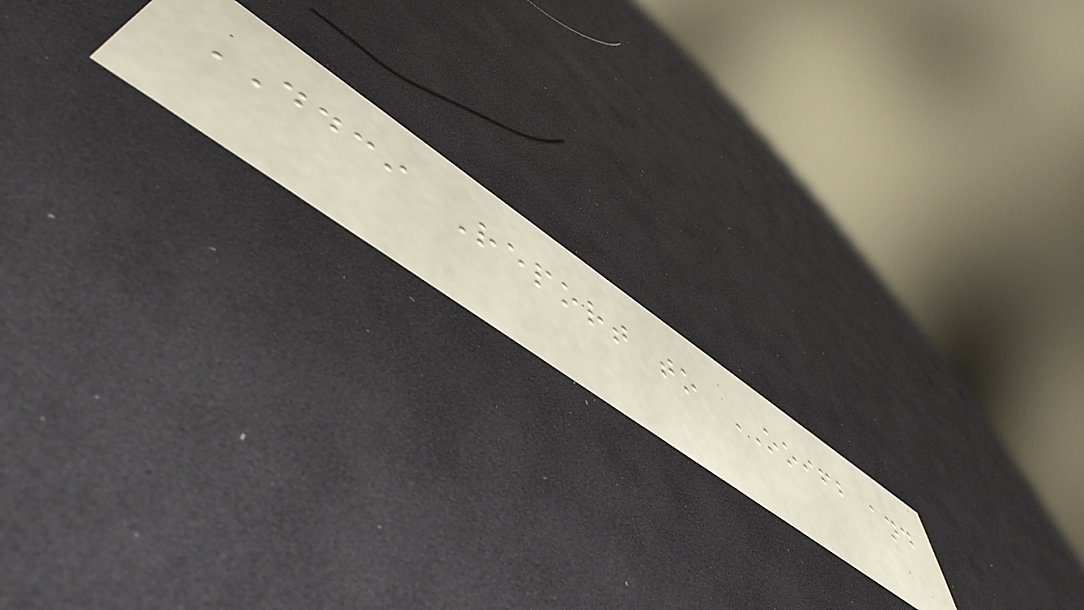DDCI Report to OOIFB and
